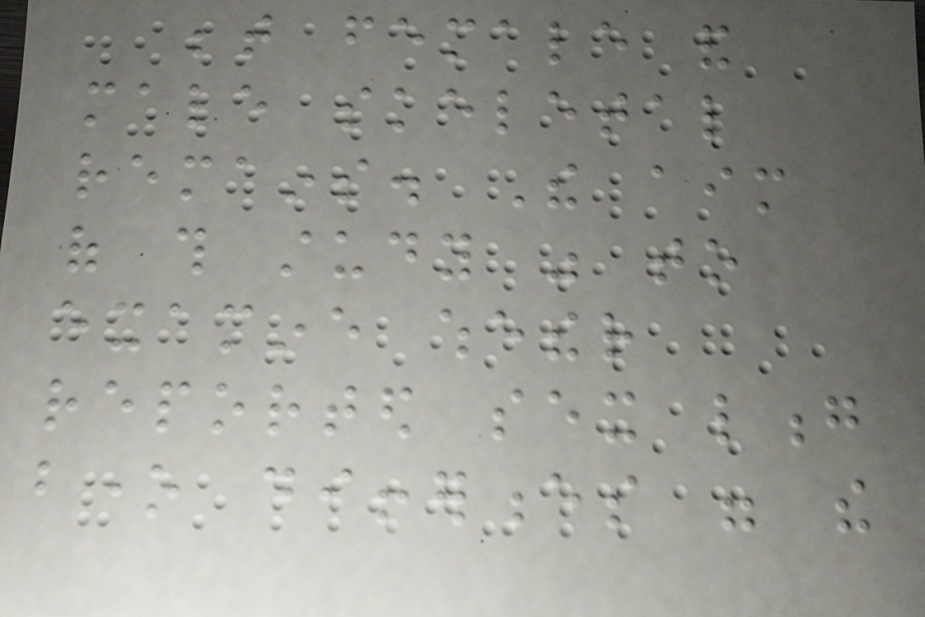between female and
male skeletal
remains. The aim
of this study was to
examine whether
reported sex long
bone differences were the
